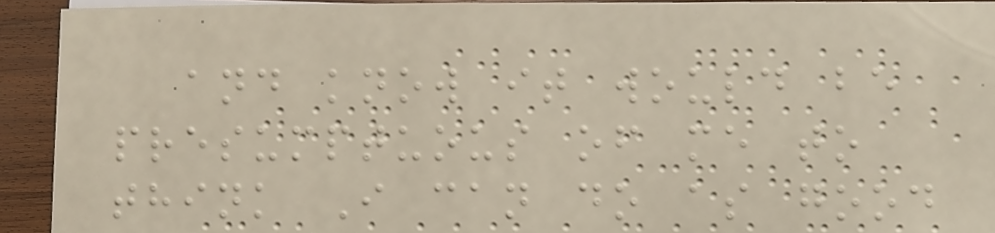and know it would be
presumptuous of me to
think I can do as good
